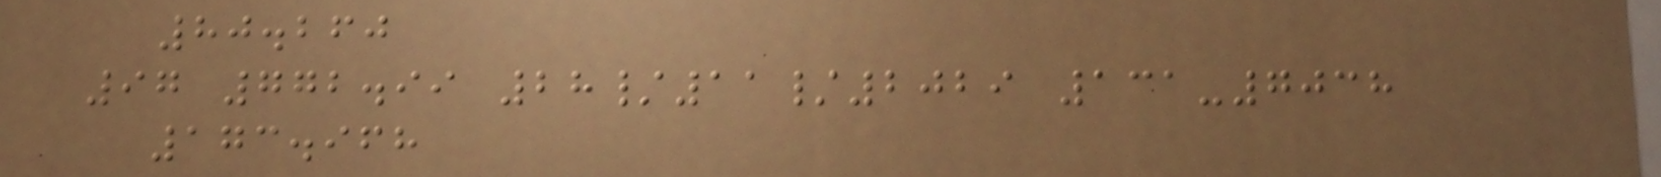80.260
97 772.99 28/11/2029 131-7038
173.968
